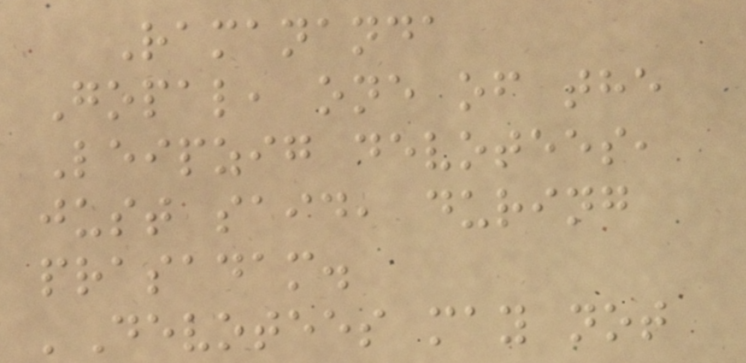Ramananda
Gopal, one of the
Leipzig devotees,
just said, during
prasadam.
'Devotees may not
